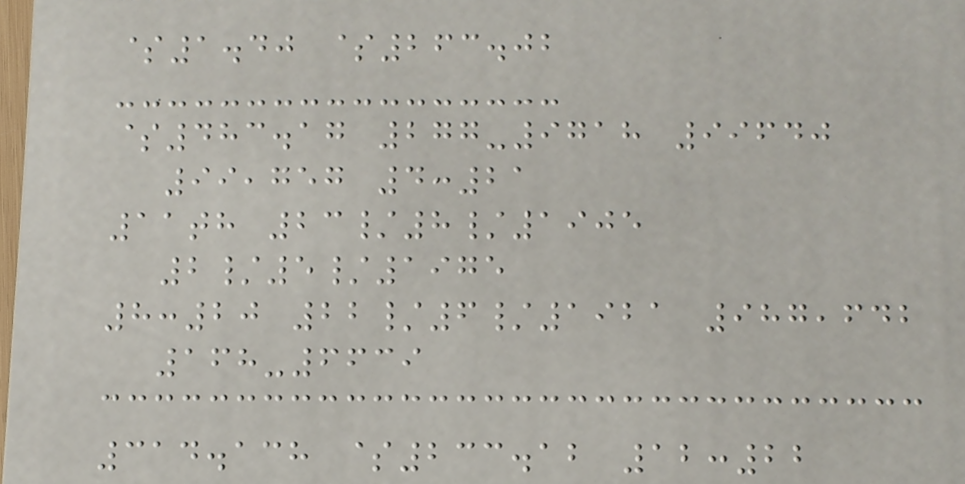$1.40 $263.02
$483.17 277-9718 99640
99,757 4:21
11th 23/8/1905
2/5/1975
8:20 22/6/1921 987,642
168-6639
314.138 $233.12 12:22
